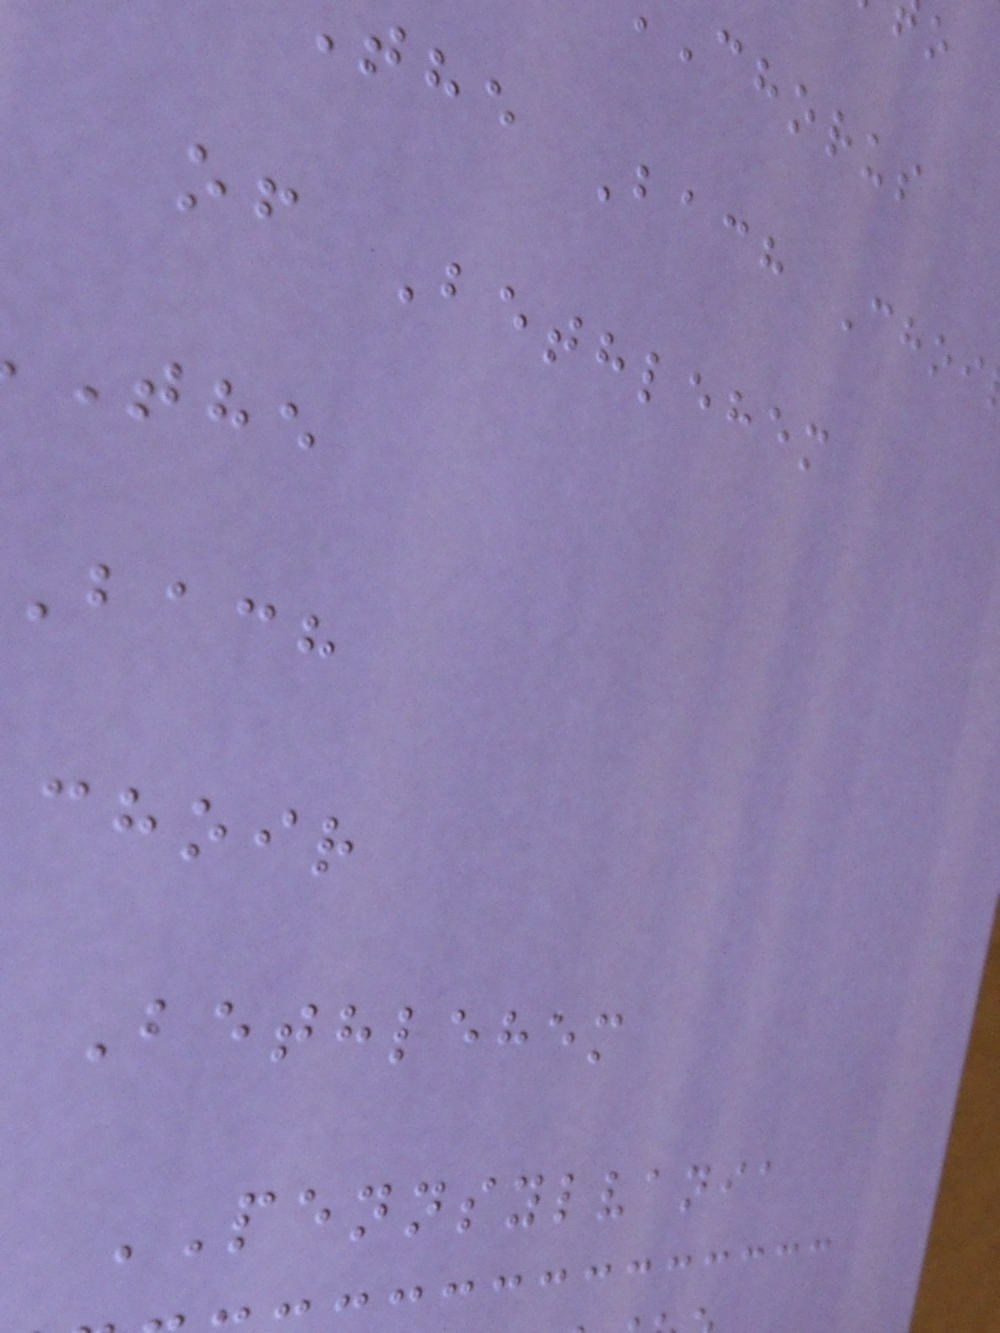chorus
the Bach Choi
of Bethlehem
bach
choir
Bethlehem
PENNSYLVANIA
